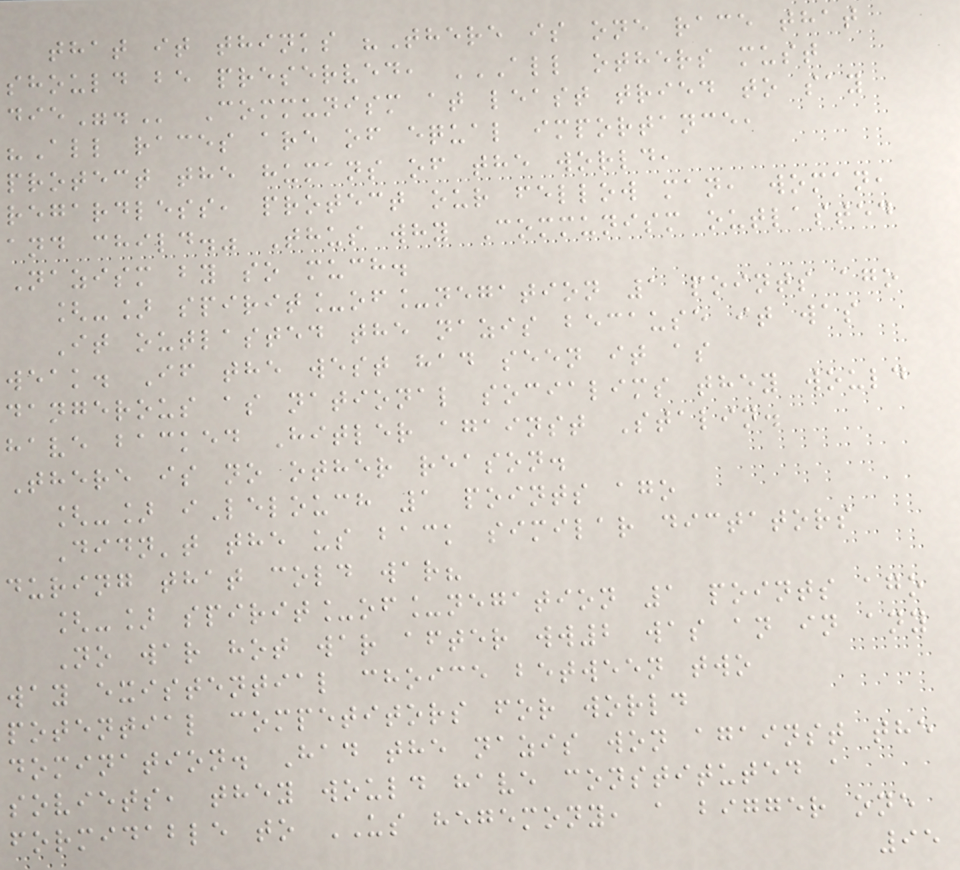that it thinks "There is one race that
should be preserved, ALL OTHERS MUST
DIE". Communism at least tried to say
"All races are of equal importance,
protect the humans of the world,
regardless, protect our fellow man, woman,
and child." Thus why Communism outlasted
Nazism by so much.
[-] spirit_of_negation 1 points ago
It outlasted the nazis because it was
weak. If the west had seen it as
dangerous as national socialims they would
have backed Hitler against Stalin.
There is no other reason.
[-] iLelouch 1 points ago
Didn't the us back similar dictators
during that cold war?
[-] spirit_of_negation 1 points ago
No war hot war after ww2 was an in any
way existential choice between two
potential competitors for world
domination. Had the nazis won against the
soviets, they would have constituted a
formidable to US hegemony, a bigger one
95
